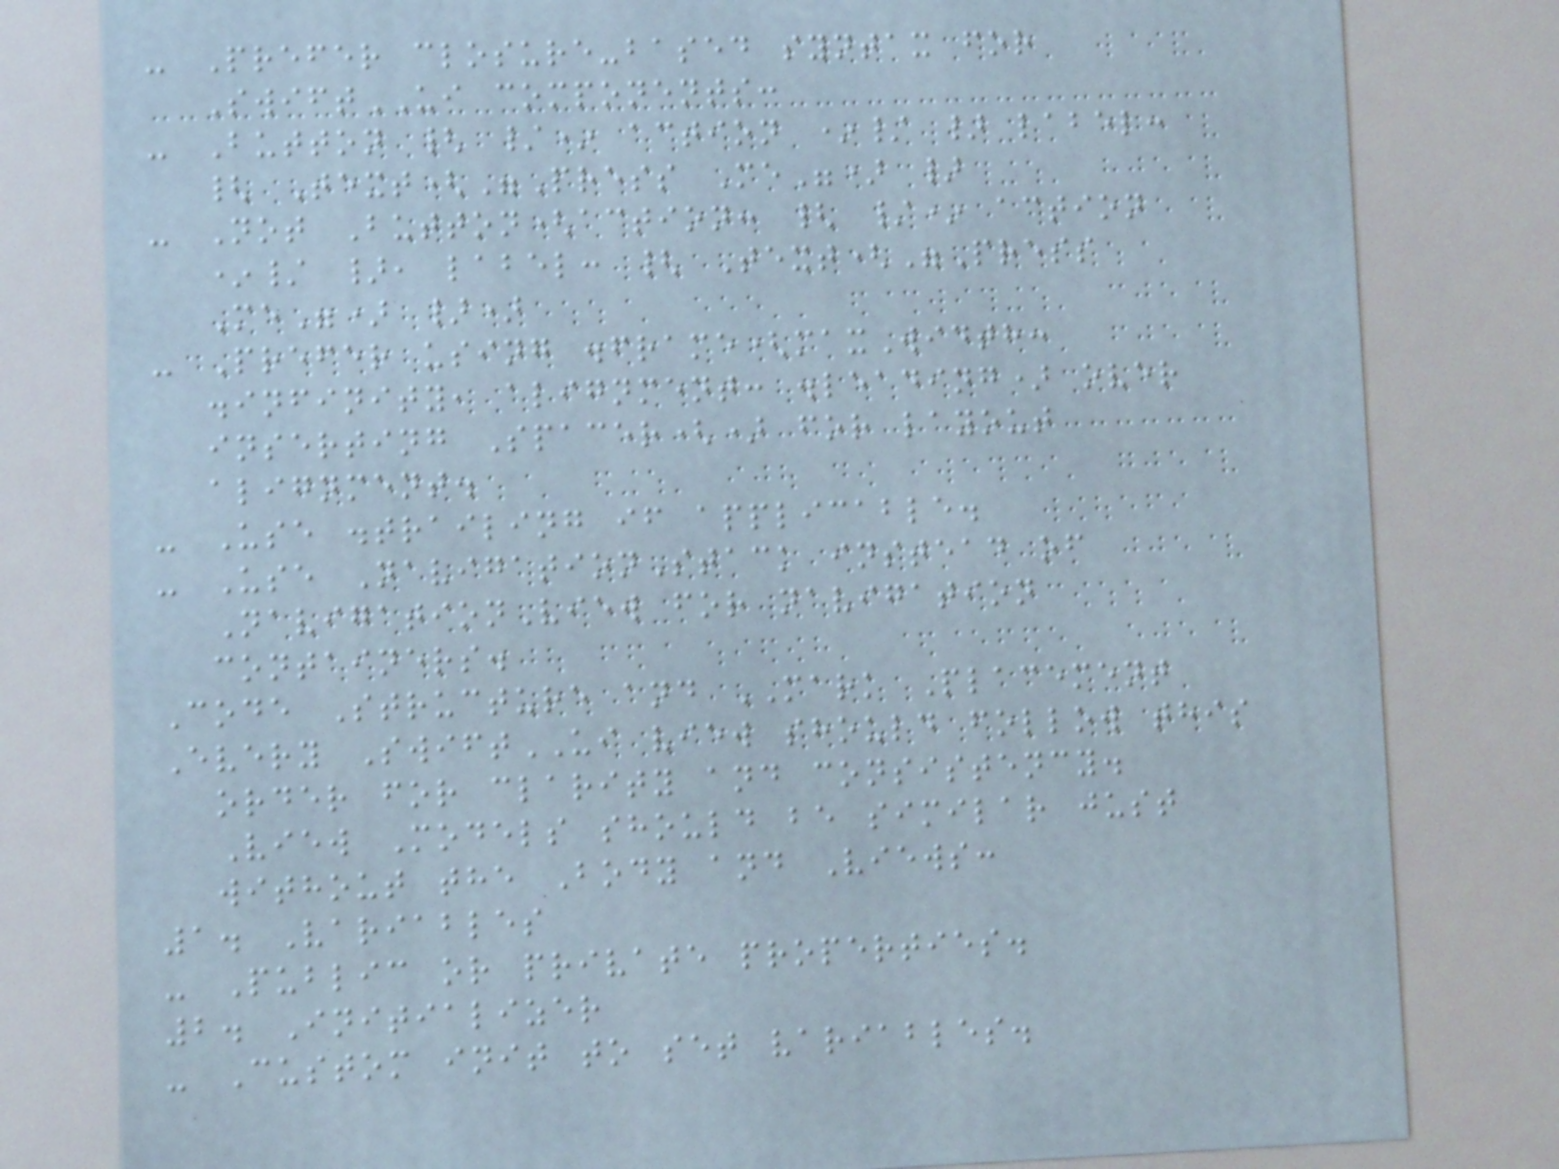- Prefer closure-based syntax for
SwiftUI components:
- Button { /* action */ } label:
{ Text("Press Me") }
- Not Button(action: { /* action
*/ }, label: { Text("Press
Me") })
- Prefer using .frame(maxWidth:
.infinity, alignment: .leading) over
inserting Spacer() for layout
alignment.
- Use .trailing if applicable.
- Use NavigationStack instead of
NavigationView for navigation
containers.
Code Structure and MARK Placement
Every SwiftUI view should follow this
order for clarity and consistency.
View Models should be similar just
without the Body and Views:
1. Variables
- Public or private properties.
2. Initializer
- Custom init to set variables.
